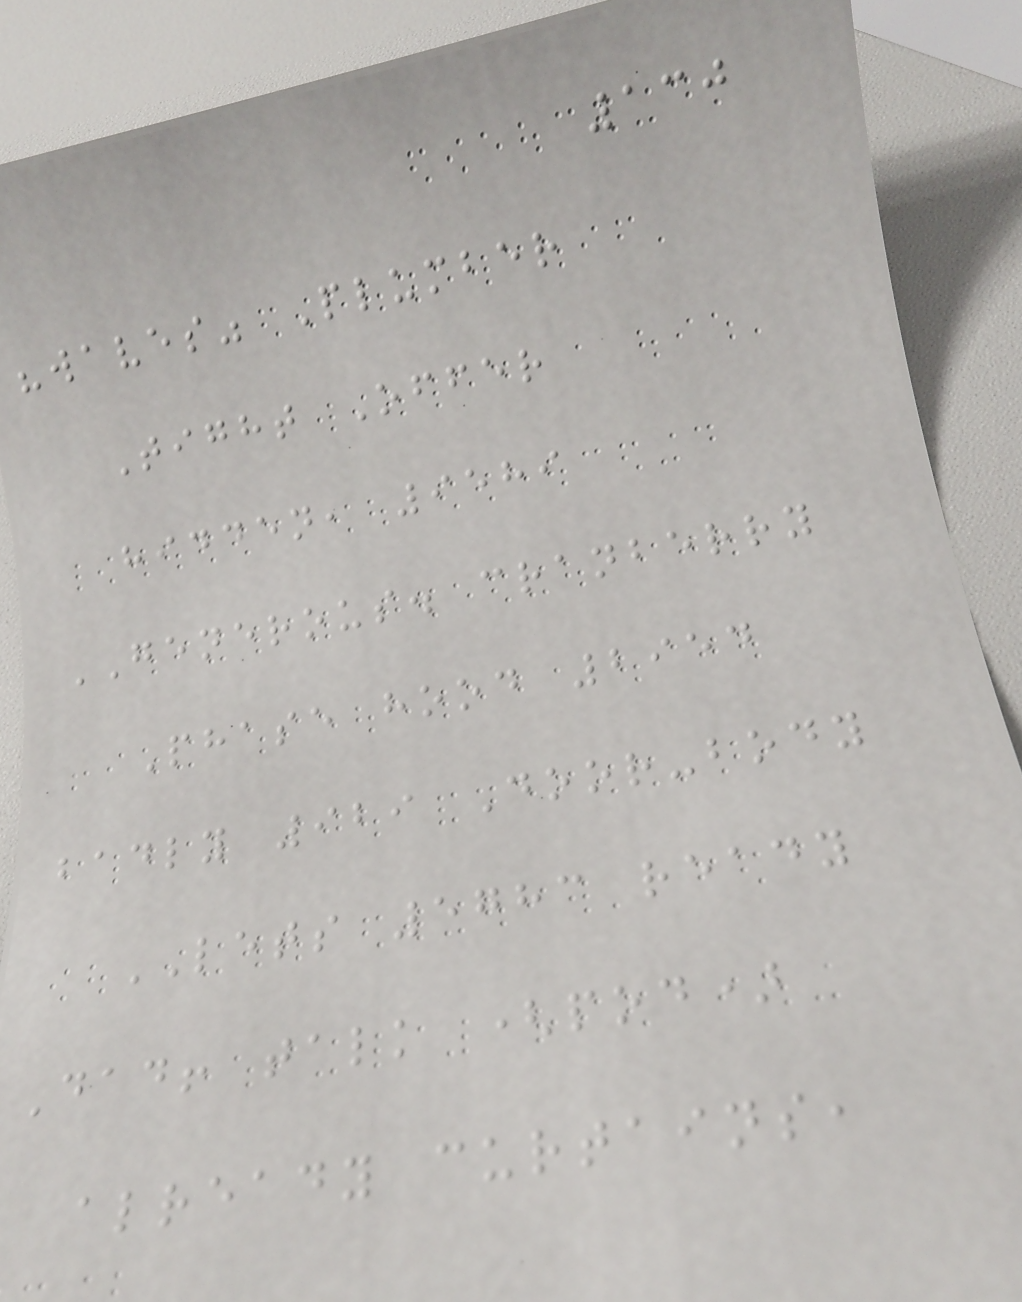130
"waves" Plumber
Tight Offer
hidden, 9589
GENEROUS. cranberry
Phase hood 2954
badly 929 Door-body
LETS 5783 ready
Dad! talk (pod)
already curtains,
